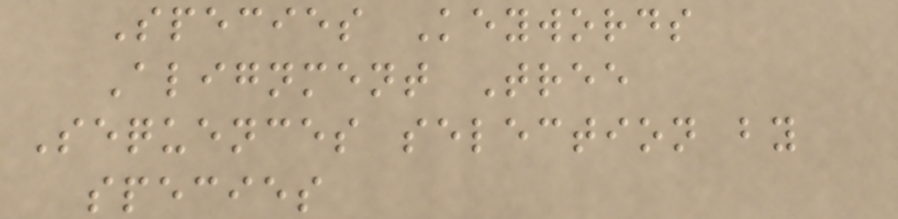Species Keywords
Alignment Tree
Sequences selection by
species
